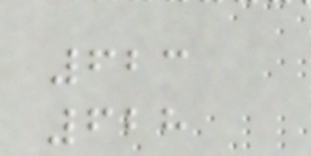623
628
